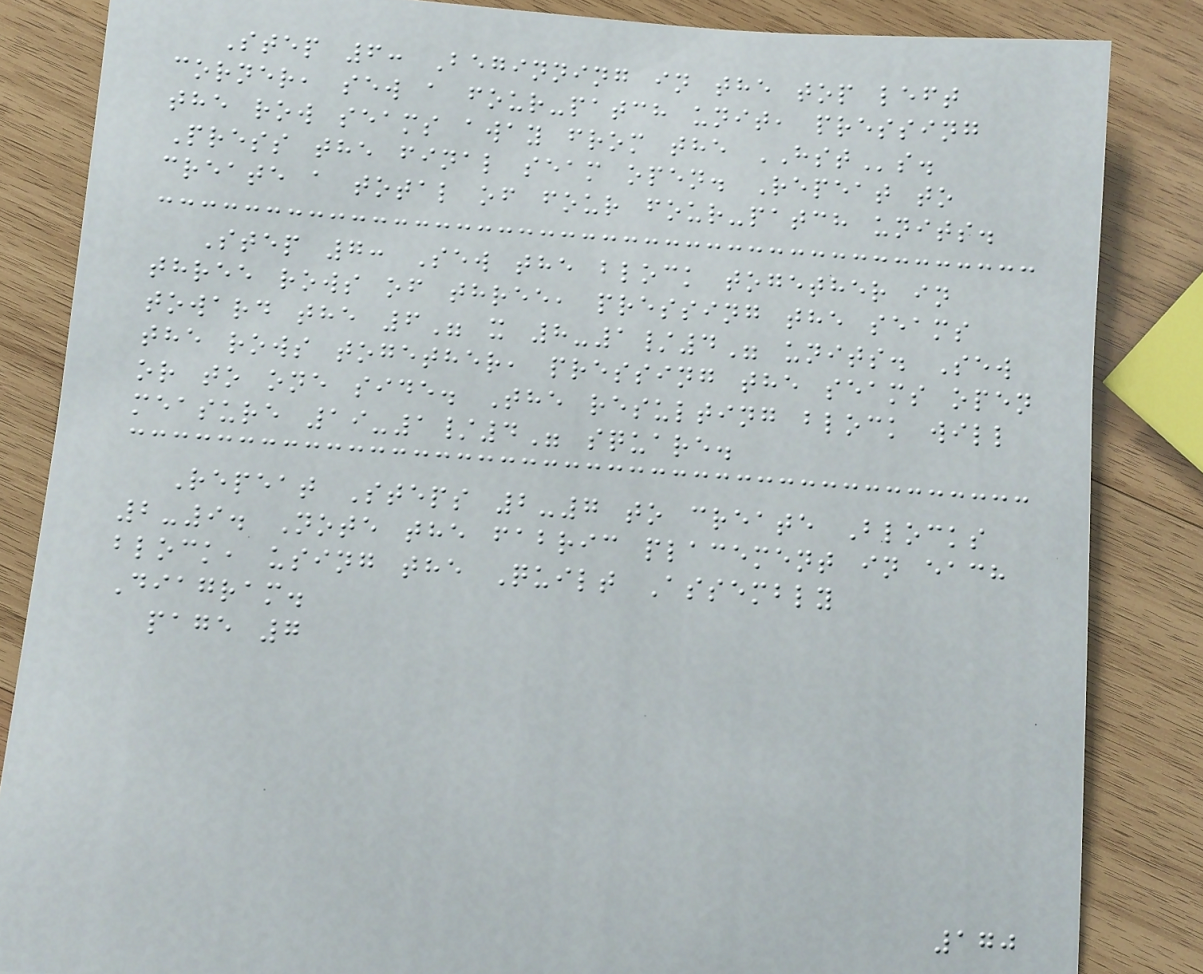Step 6: Beginning in the top left
corner, sew a four-patch unit, pressing
the row seams away from the HSTs.
Press the final seam open. Repeat to
create a total of four four-patch units.
Step 7: Sew the block together in
three rows of three, pressing the seams
toward the 6" x 8-1/4" units. Sew
the rows together, pressing the seams open
or to one side. The resulting block will
measure 19-1/4" square.
Repeat Steps 2-7 to create Blocks
2-9. Note the fabric placement in each
block, using the Quilt Assembly
Diagram.
page 7
170
